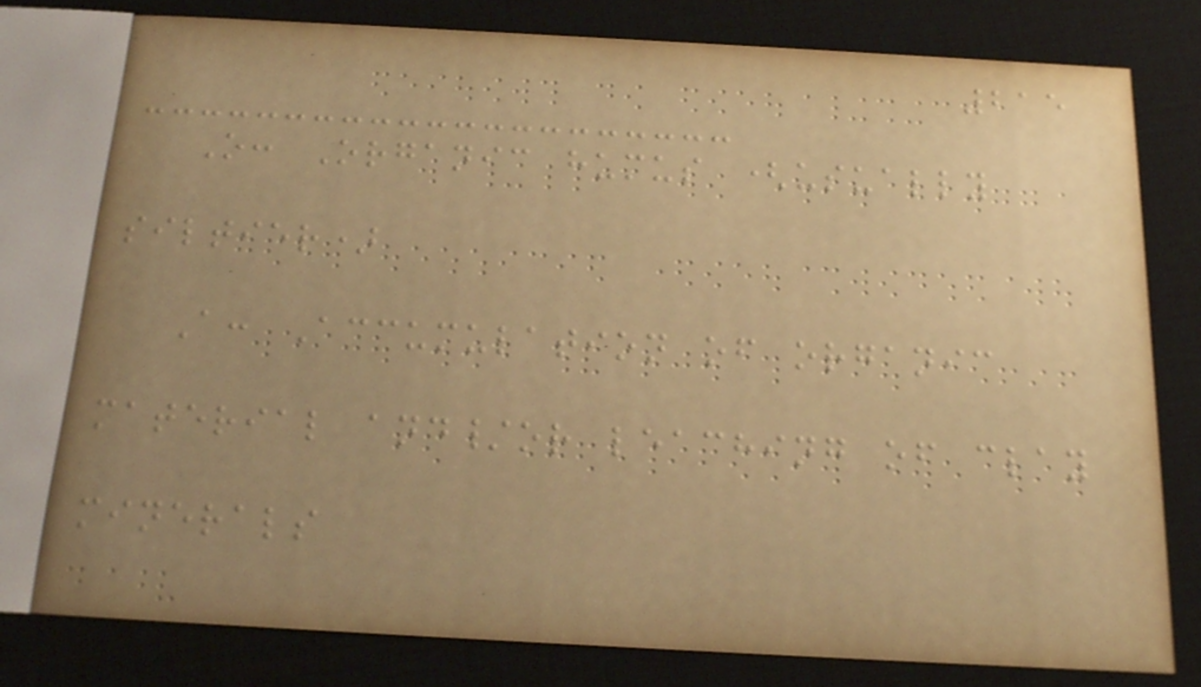215
O: Organic humus (usually
siltier)
A: Accumulation of organic
material and/or leaching of clay
minerals
